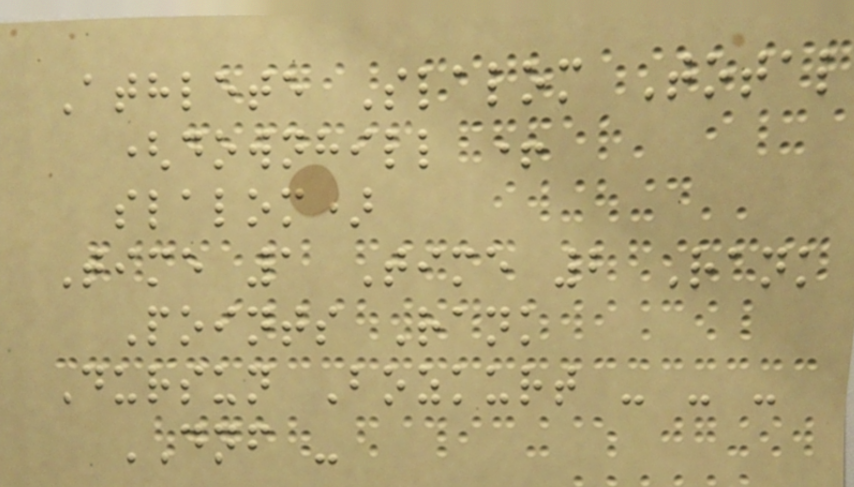Athlete Slalom Total
(downhill +
slalom)
Time 1 Time 2 Rank
Points Rank
Dursun Bozkurt - - -
DNF -
